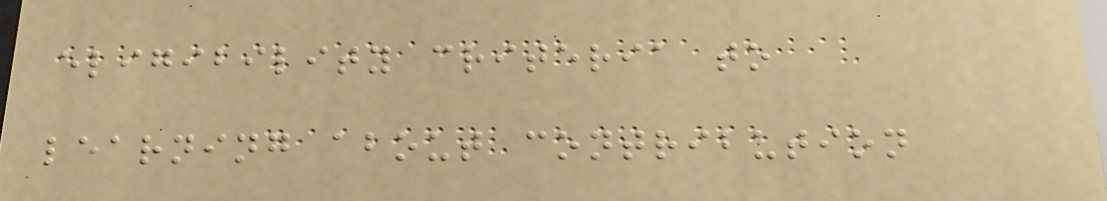eligibility criteria to
learning about contribution
